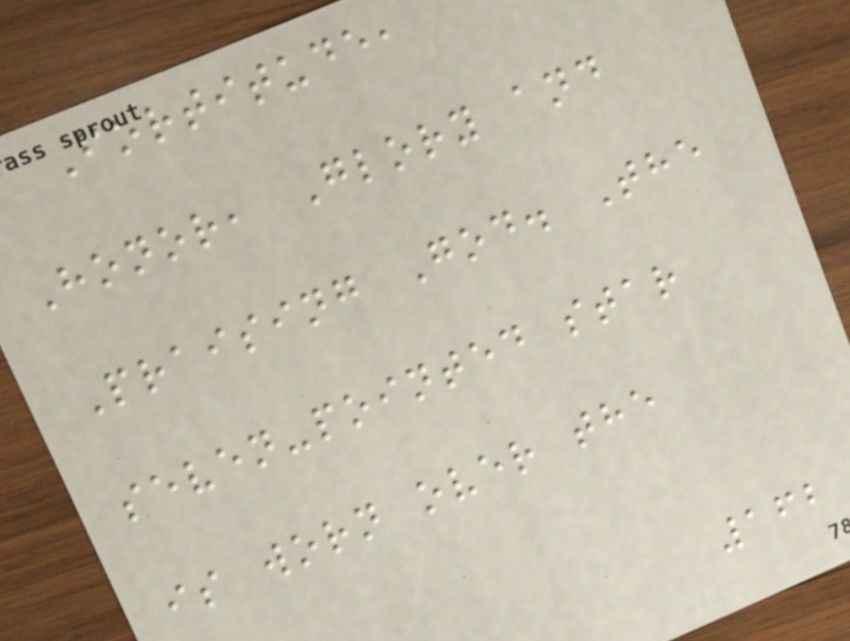Fortitude,
Honor, Glory and
Praising God. The
seven-pointed star
is worn over the
162
